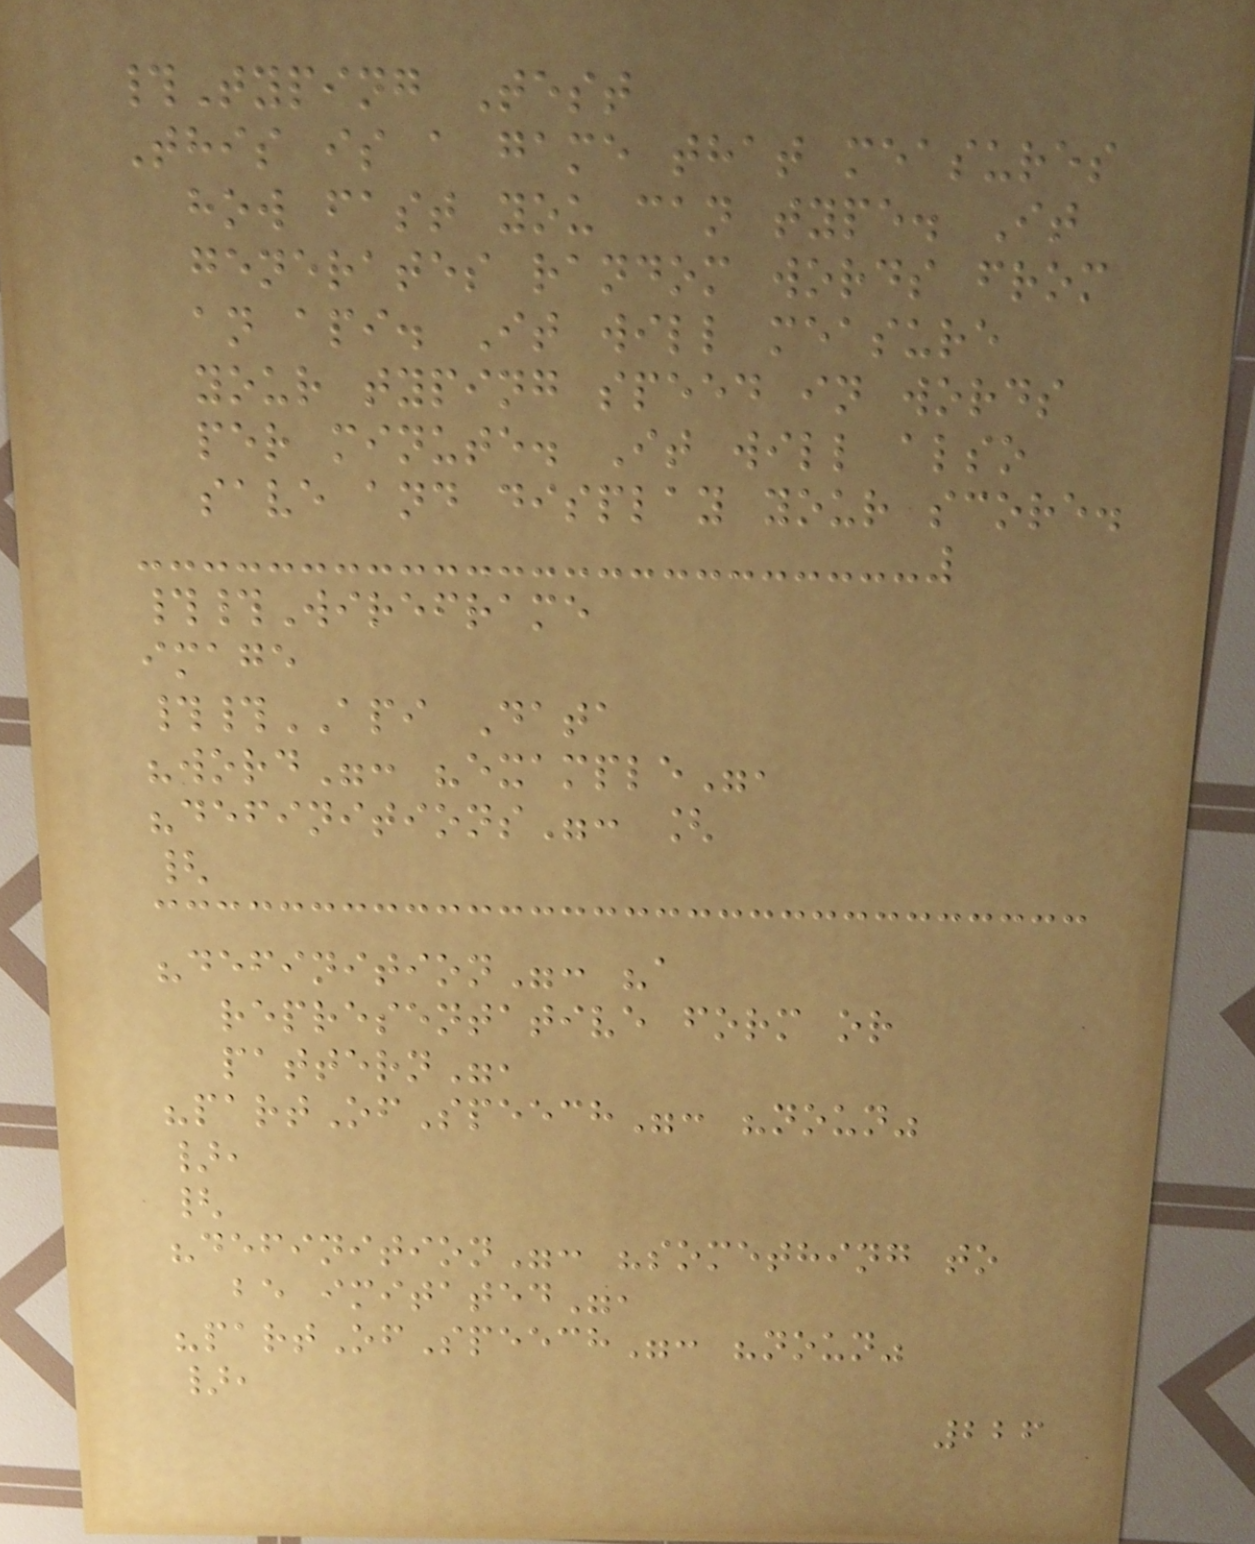#Typing Test
This is a game that measures
how fast you can type. It
generates random words from
an api. It will measure
your typing speed in words
per minute. It will also
save and display your score.
##Wireframe
image
##API Data
"word": "example",
"definitions": [
{
"definition": "a
representative form or
pattern",
"partOfSpeech": "noun"
},
{
"definition": "something to
be imitated",
"partOfSpeech": "noun"
},
226
